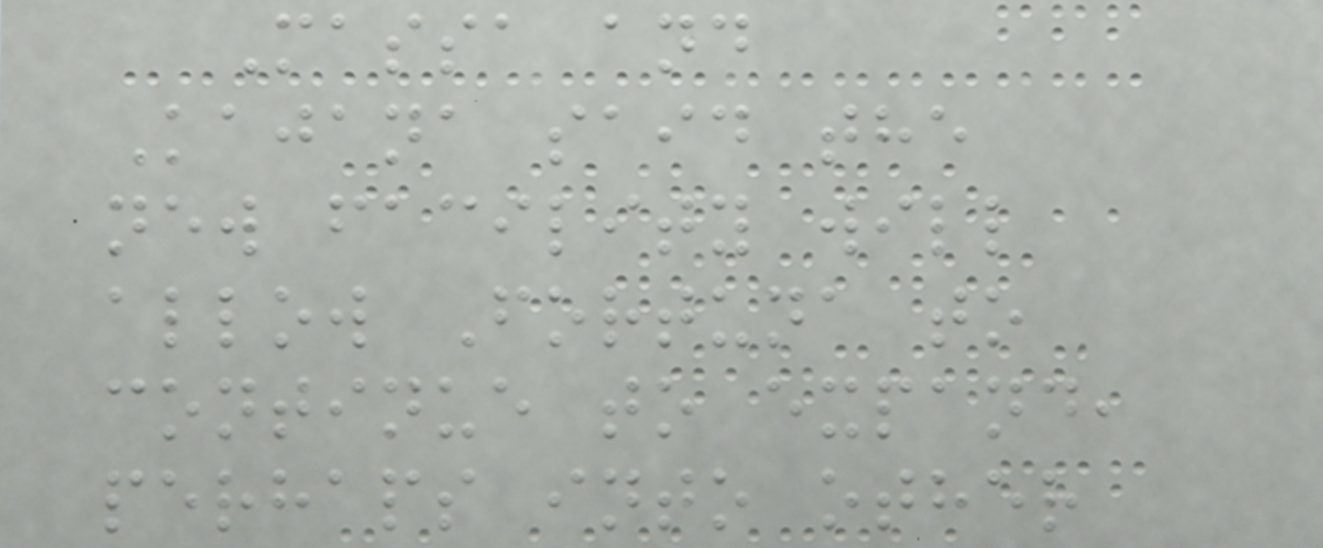Massa and
Kajana said the
new facility will
allow Fortuna to
continue to expand,
perhaps into other
